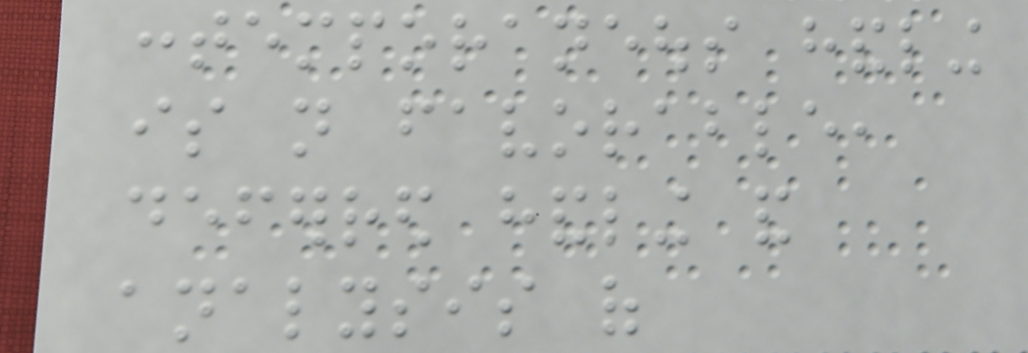contemporaneous handling
is not favorable,
deferred handling and
analysis of
